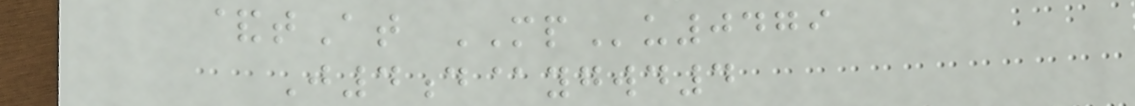&tAt MPu0479
J4d@ygwd4
